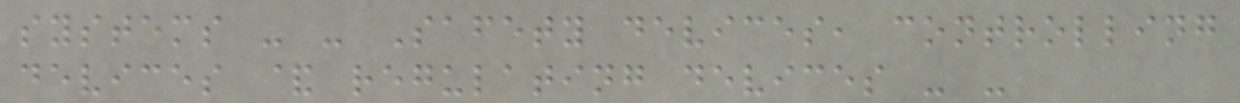systems - - Safety devices, controlling
devices & regulating devices - -
